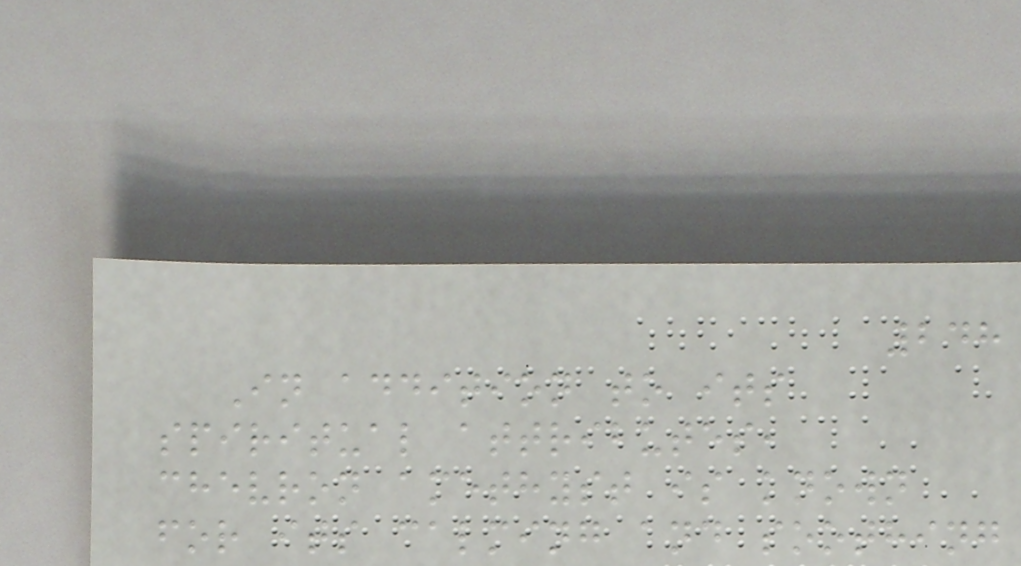248
In addition to its
spiritual attributes,
chevron amethyst is known
for its calming and soothing
